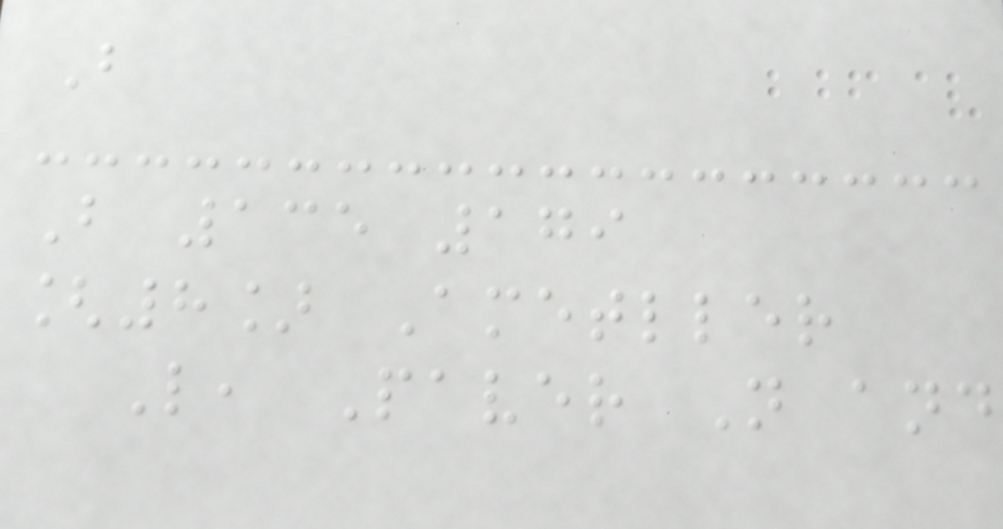B
B 135 179
[8] Ametller
L, Paver N and
